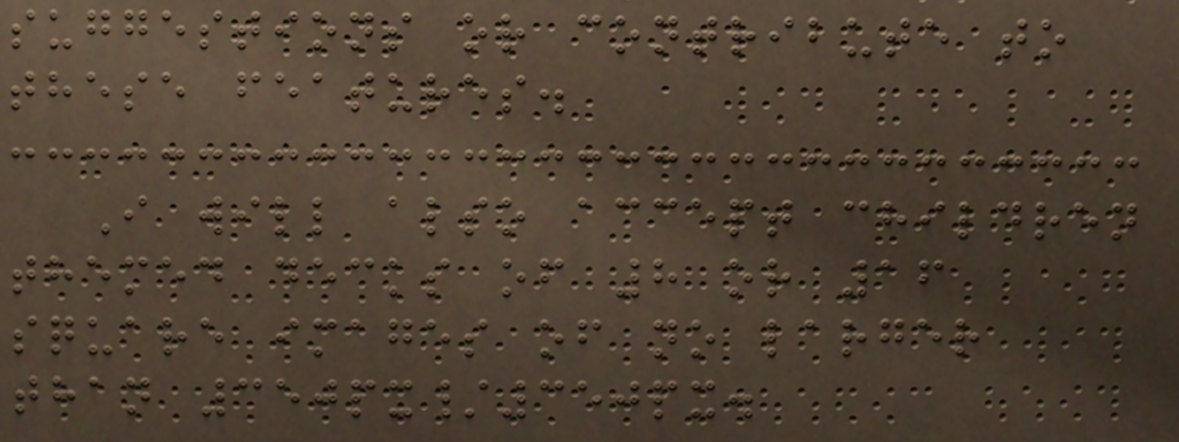suggestions or contribute to
these features.
I will also accept children
themed decks of 8 or 16
square images of no larger
than 350px/350px.
